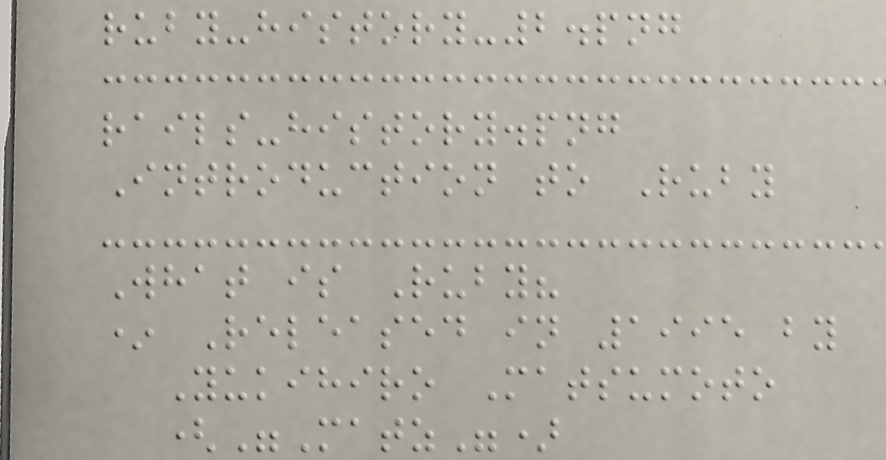ruby-history-2.png
rails-history.png
Introduction to Ruby
What is Ruby?
* Released in 1995 by
Yukihiro Matsumoto
("Matz")
